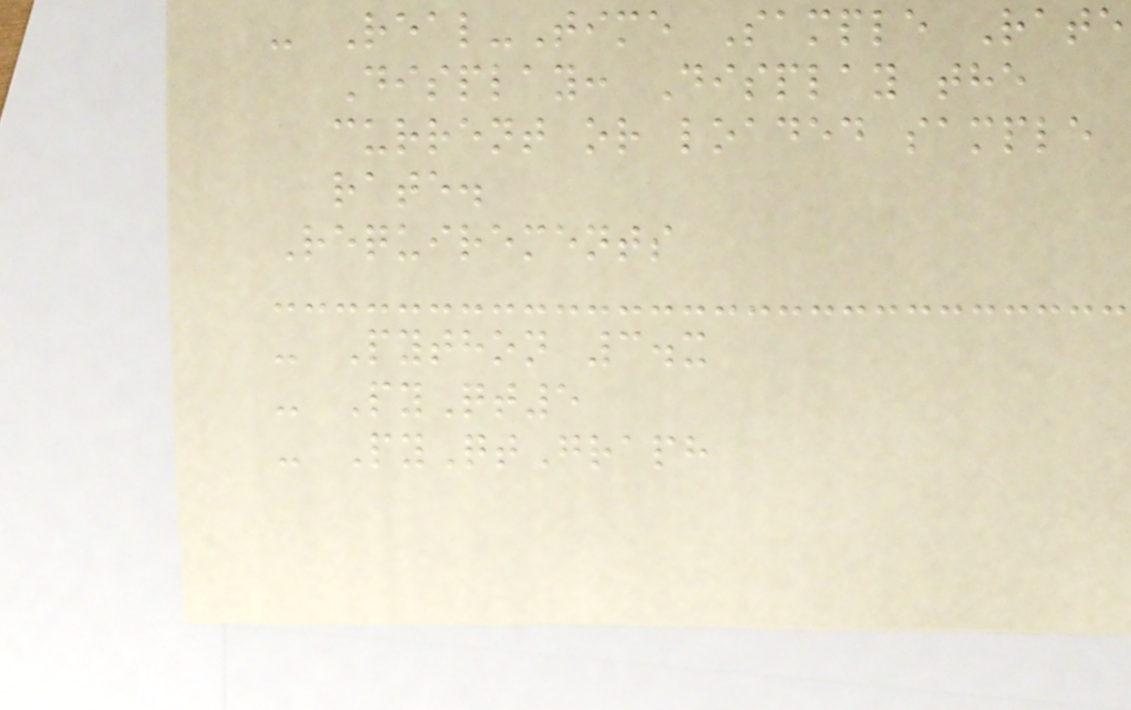- Real-Time Sample Rate
Display: Display the
current or loaded sample
rate.
Requirements
- Python 3.x
- PyQt5
- PyQtGraph
